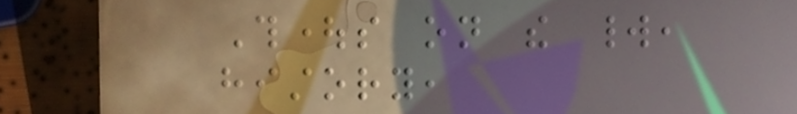Thoughts on the world,
history,
